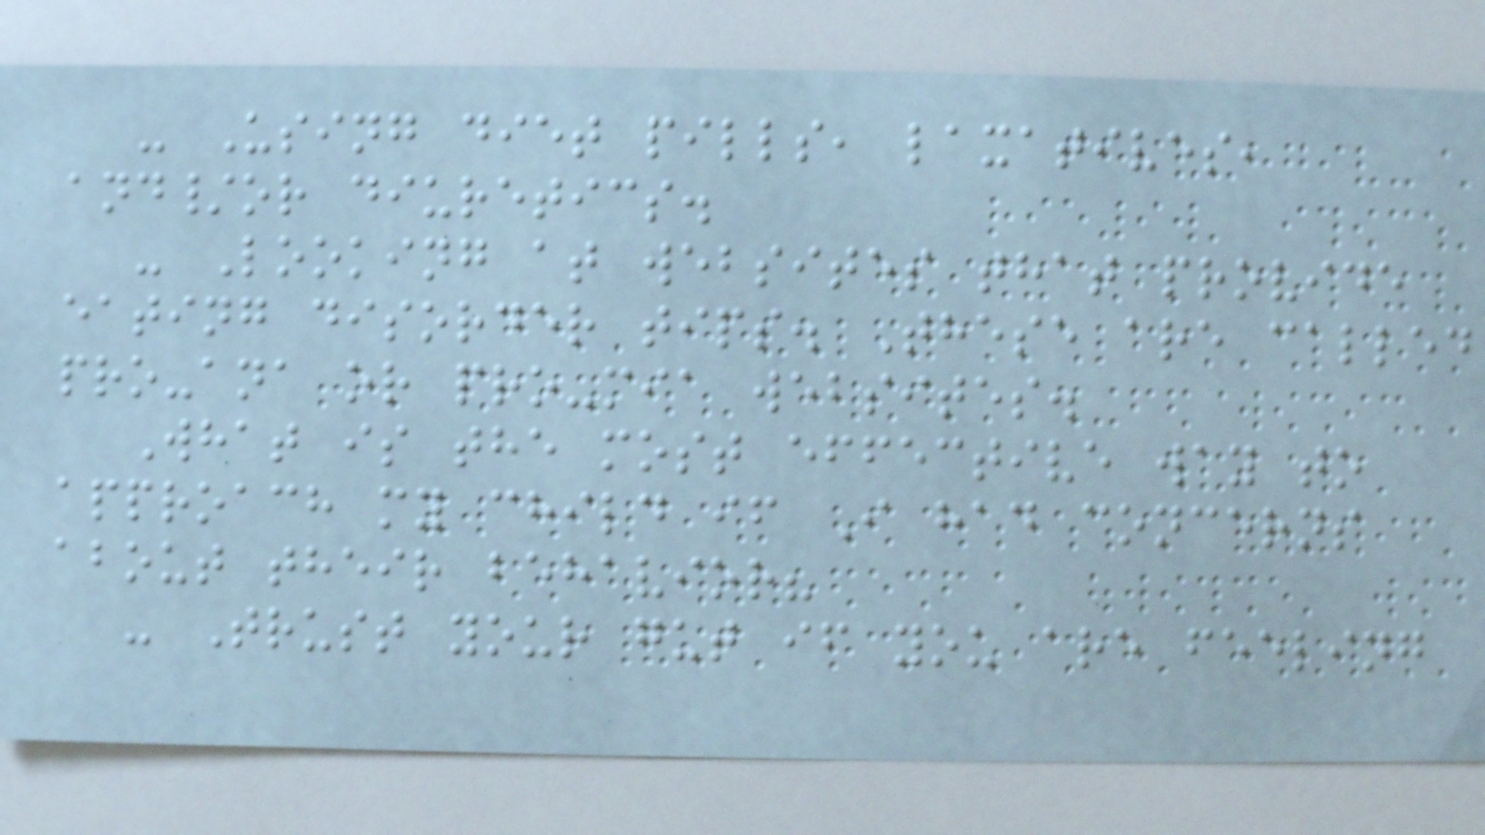- Using diet pills, laxatives,
and/or diuretics.
- Looking at websites that provide
eating disorder tips. These are called
pro-ana or pro-mia websites.
What is the most effective way to
approach my child if I had concerns
about their behavior?
- Trust your gut if you are feeling
